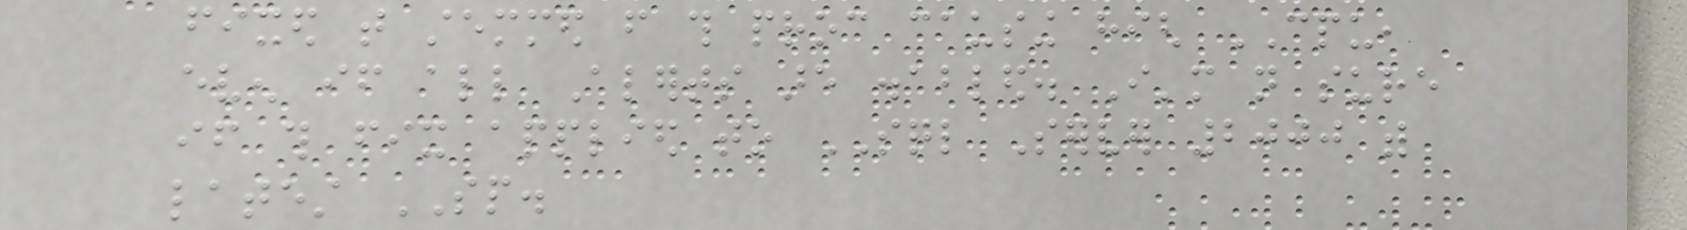fixed that stemmed from this proc causing high CPU,
even if all Alerts are disabled. I'm not sure
if this fix applied to SQL Server 2000 with
latest SP.
